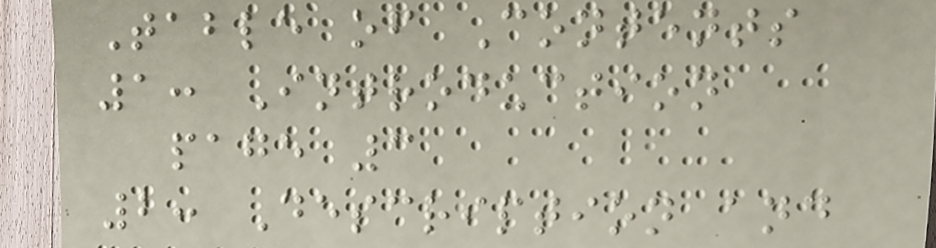Table of Contents
1: Introduction
page 3
2: Description and
